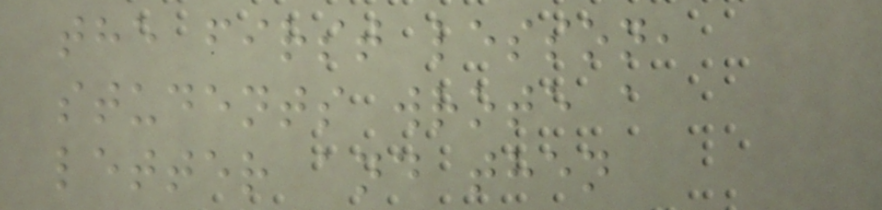the first lesson,
students wrote a
letter and then
